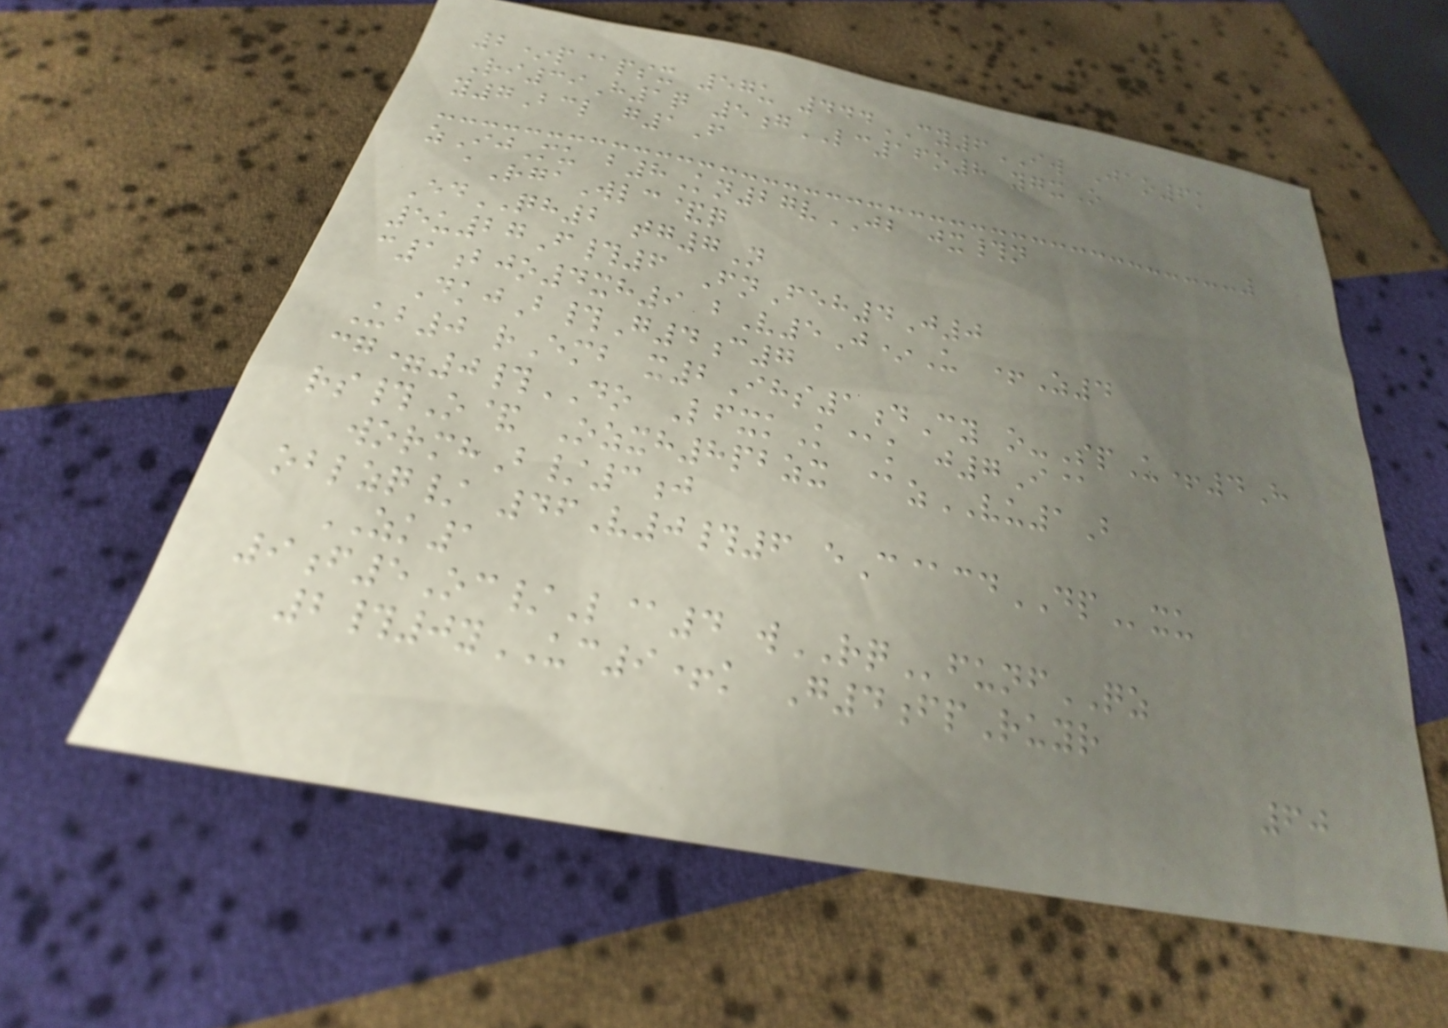2*p@psx 57u 444CY6IW Jao6k
Ri39H1q 5gLC16o8 ygxO
y7Bcl g1F
zIjMu b8Kn27vJB jx#n
aRgaWlc&q
EdQH2 tg7N
5u27F#6 FnFeh4J0
c1bjo4xh9 bV5J*U +Z4
DkjB#G4c7
Ub0 rEmb x2Ihs1dCy o-SpU+4H
cg=0#DO LfxkK@k j7I@
rs#O& Ozxh8pbzx @zVU1B
wormhB/3j
oblzq/ 46V0#6 eC@cdDPxu
ZK1
9f5Oc/L@4 wRQfunfQZ
2#0yUC9+k G4fpRuyr
60
